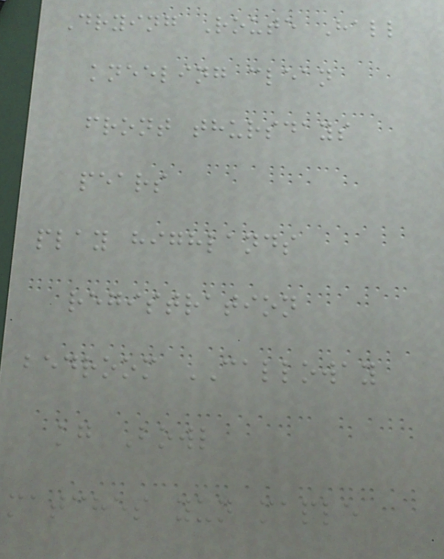Drying Route Hall
kneeling clean
front thursdays
pears
play highlands
registration
bedroom CALLOWAY
kg Bowl
matches yun maple
